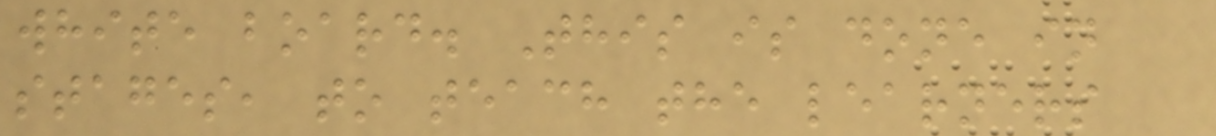white board. This is done in
stages, to teach the learners
